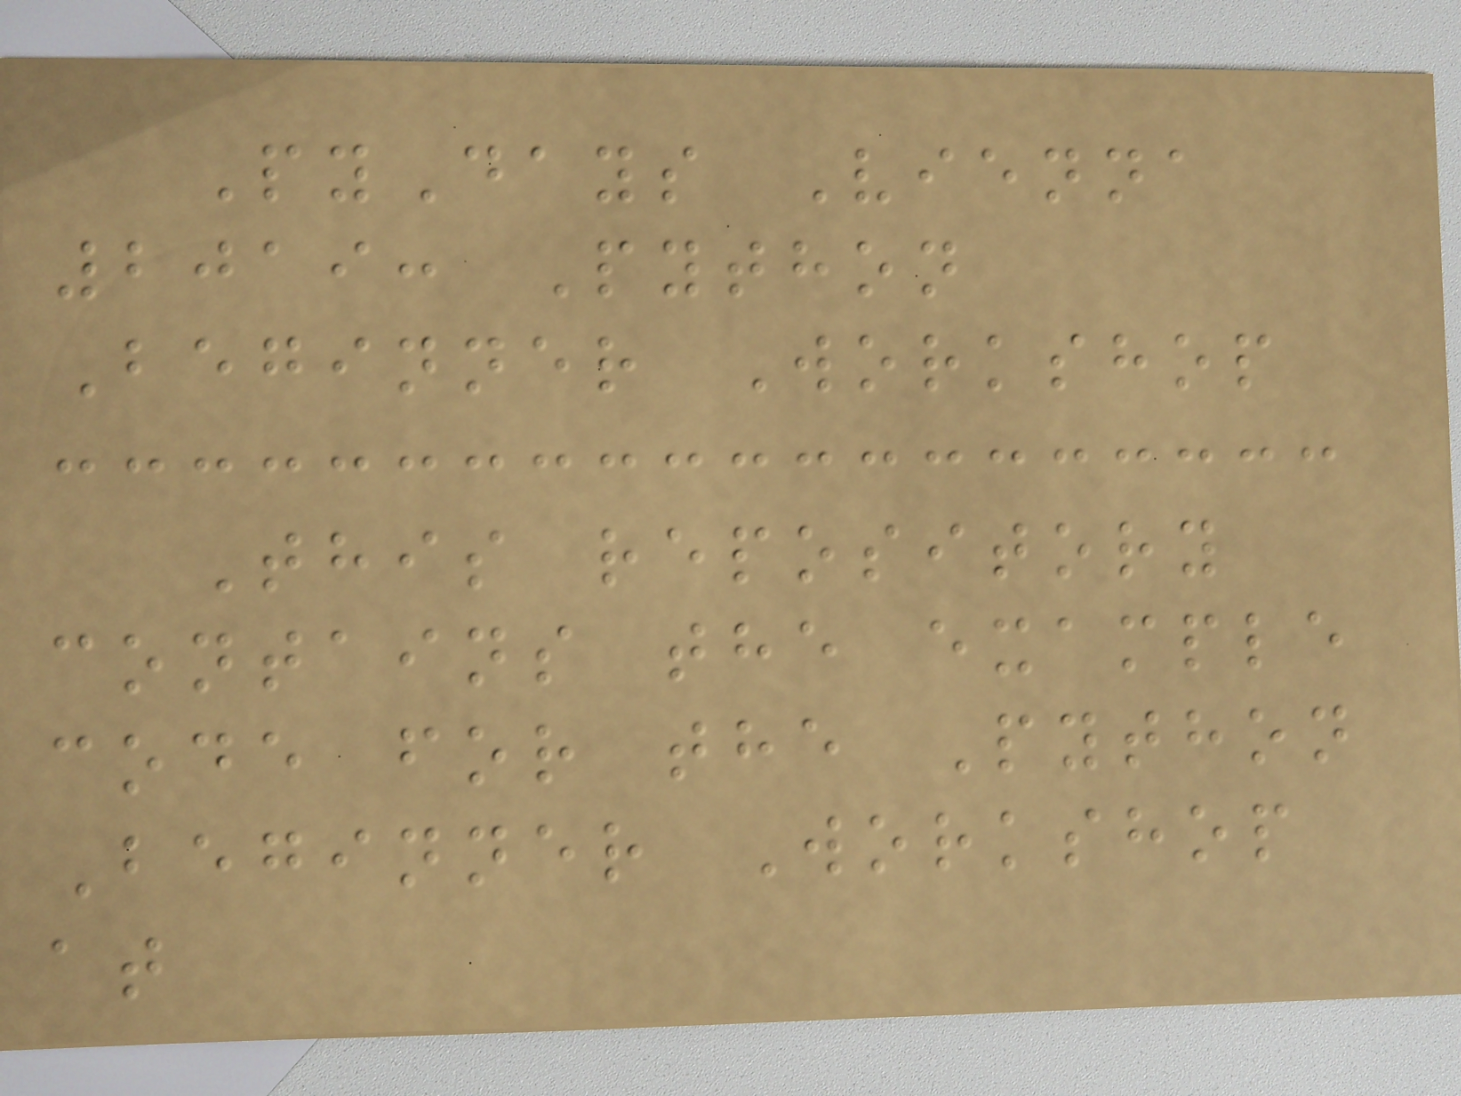PyDays Vienna
2019: Python
Beginner Workshop
This repository
contains the example
code for the Python
Beginner Workshop
at
